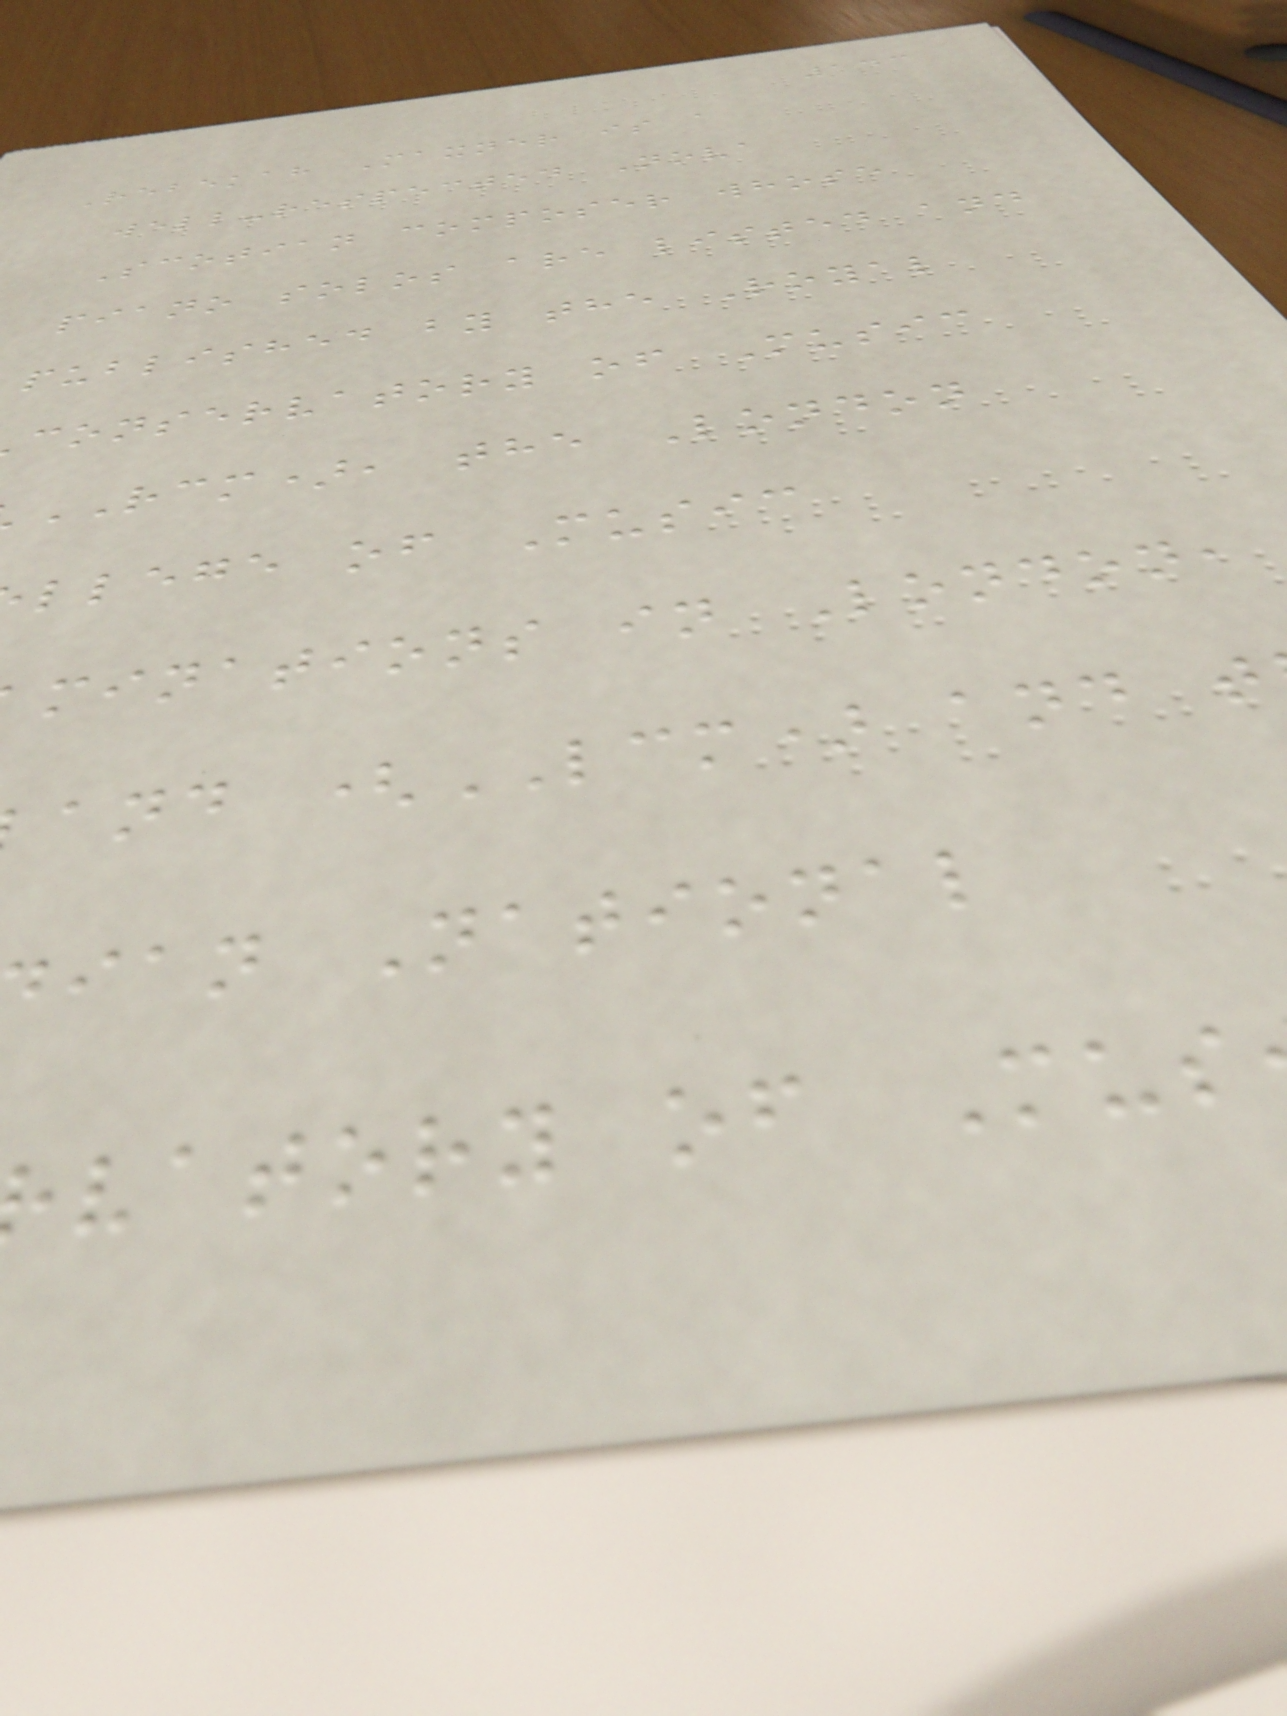143
Rebekah Maxner is a
well-respected Nova
Scotian composer whose
piano solos are listed and
published by the Royal
conservatory of Music
RCM), the London
llege of Music
minations in London,
and (LCM) and t
ian National
vatory of Mus
